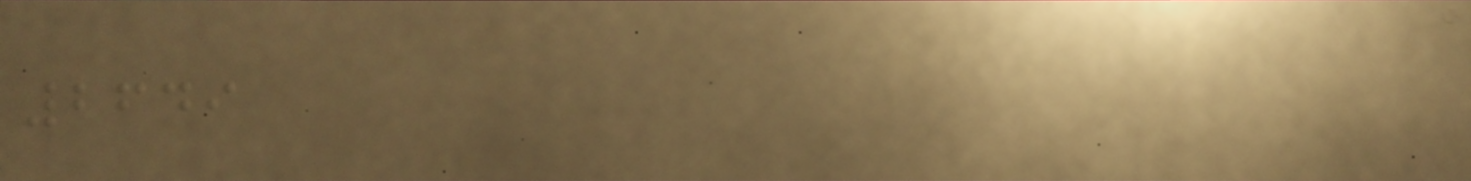2649
